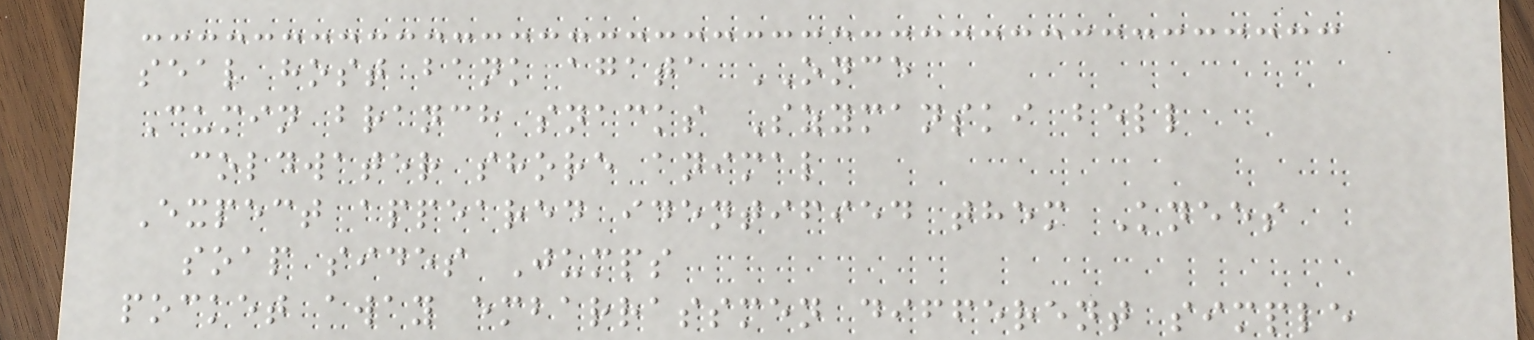seal host bank agata ONCE
Cumin branch snacks Szymanski bell
coldwater shore animal
Expect appeared identified them Knees
soap sides Jumps
pocket away embarrassmen different simple
